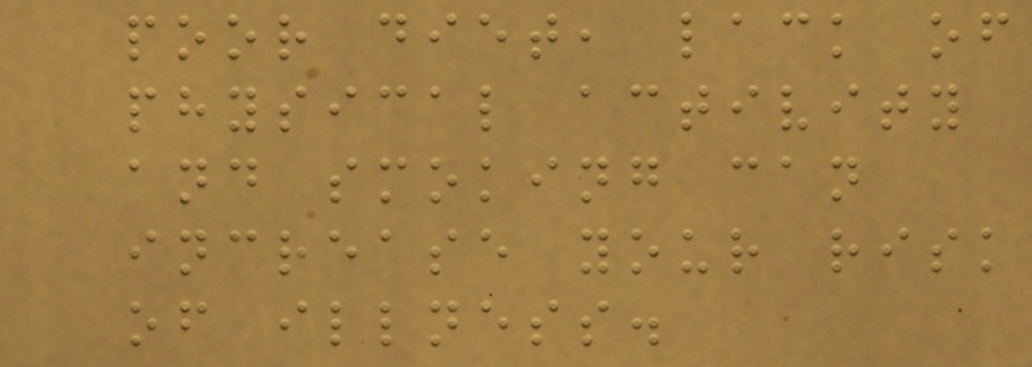poor diet, lack of
physical activity
and smoking can
increase your risk
of illness.
